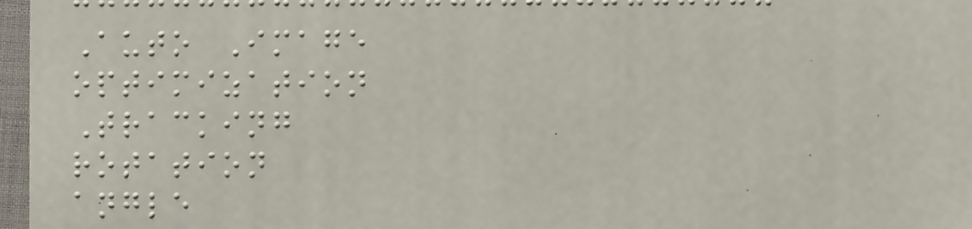Auto Image
optimization
Tracking
rotation
angle
